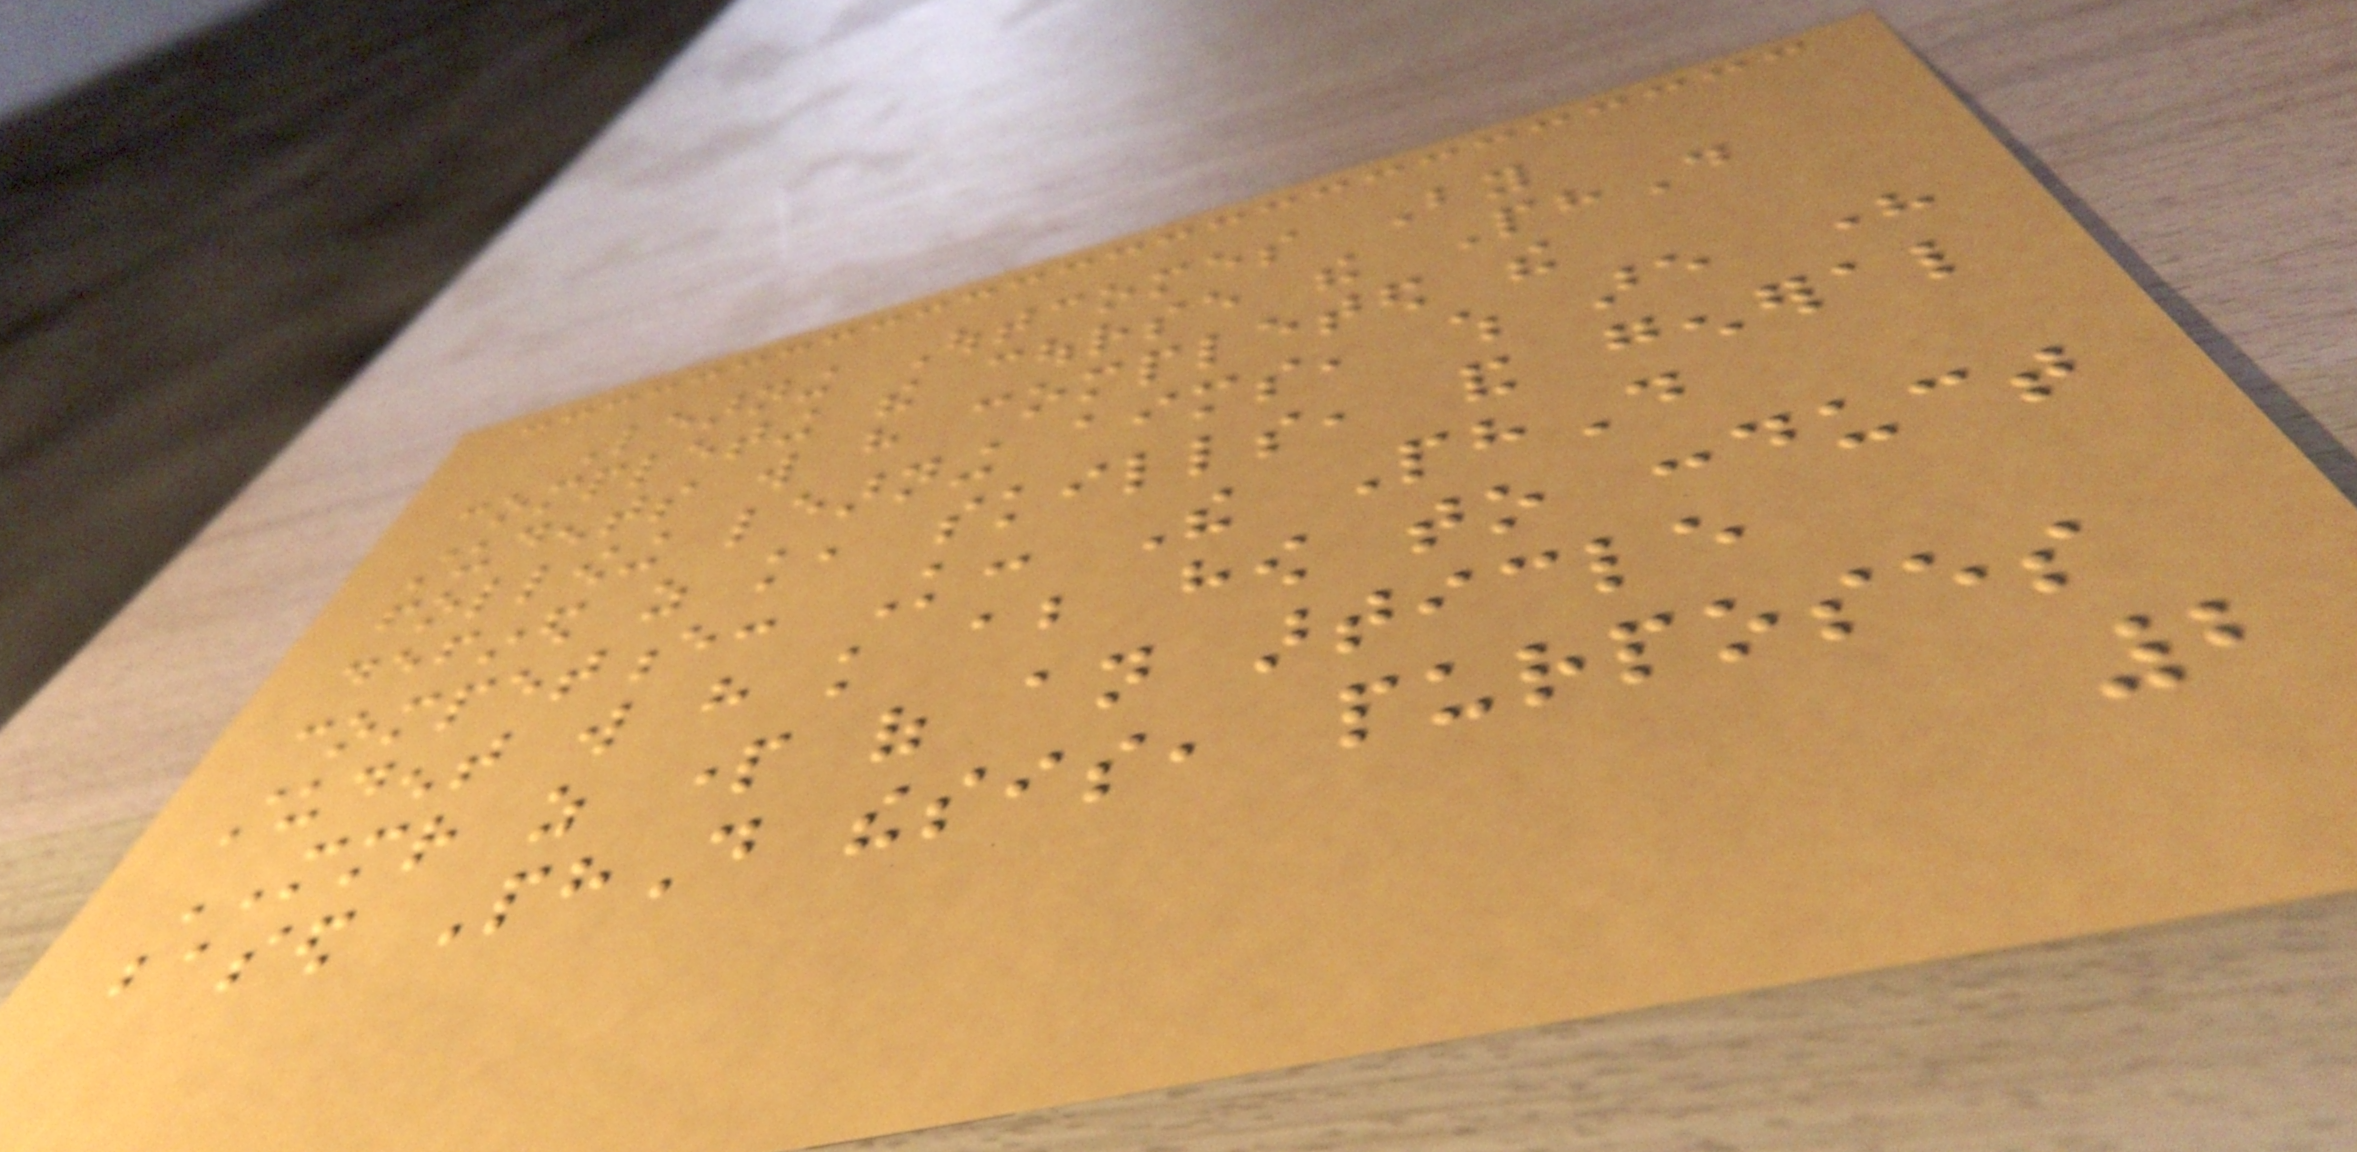Learning Outcomes By
completing the course the PhD
students will have completed the
following learning aims, which are here
defined as knowledge, skills, and general
competence: Knowledge: The PhD
student will have knowledge about how to conduct
MMR as part of an article
based PhD thesis, purposes
2
